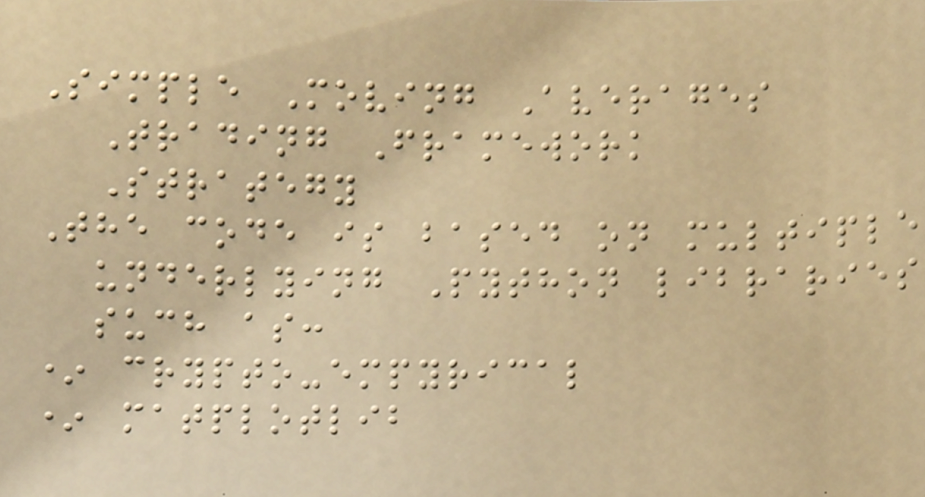Simple Moving Averages
Trading Framework
Strategy
The code is based on multiple
underlying Python libraries
such as:
* crypto-empyrical
* matplotlib
